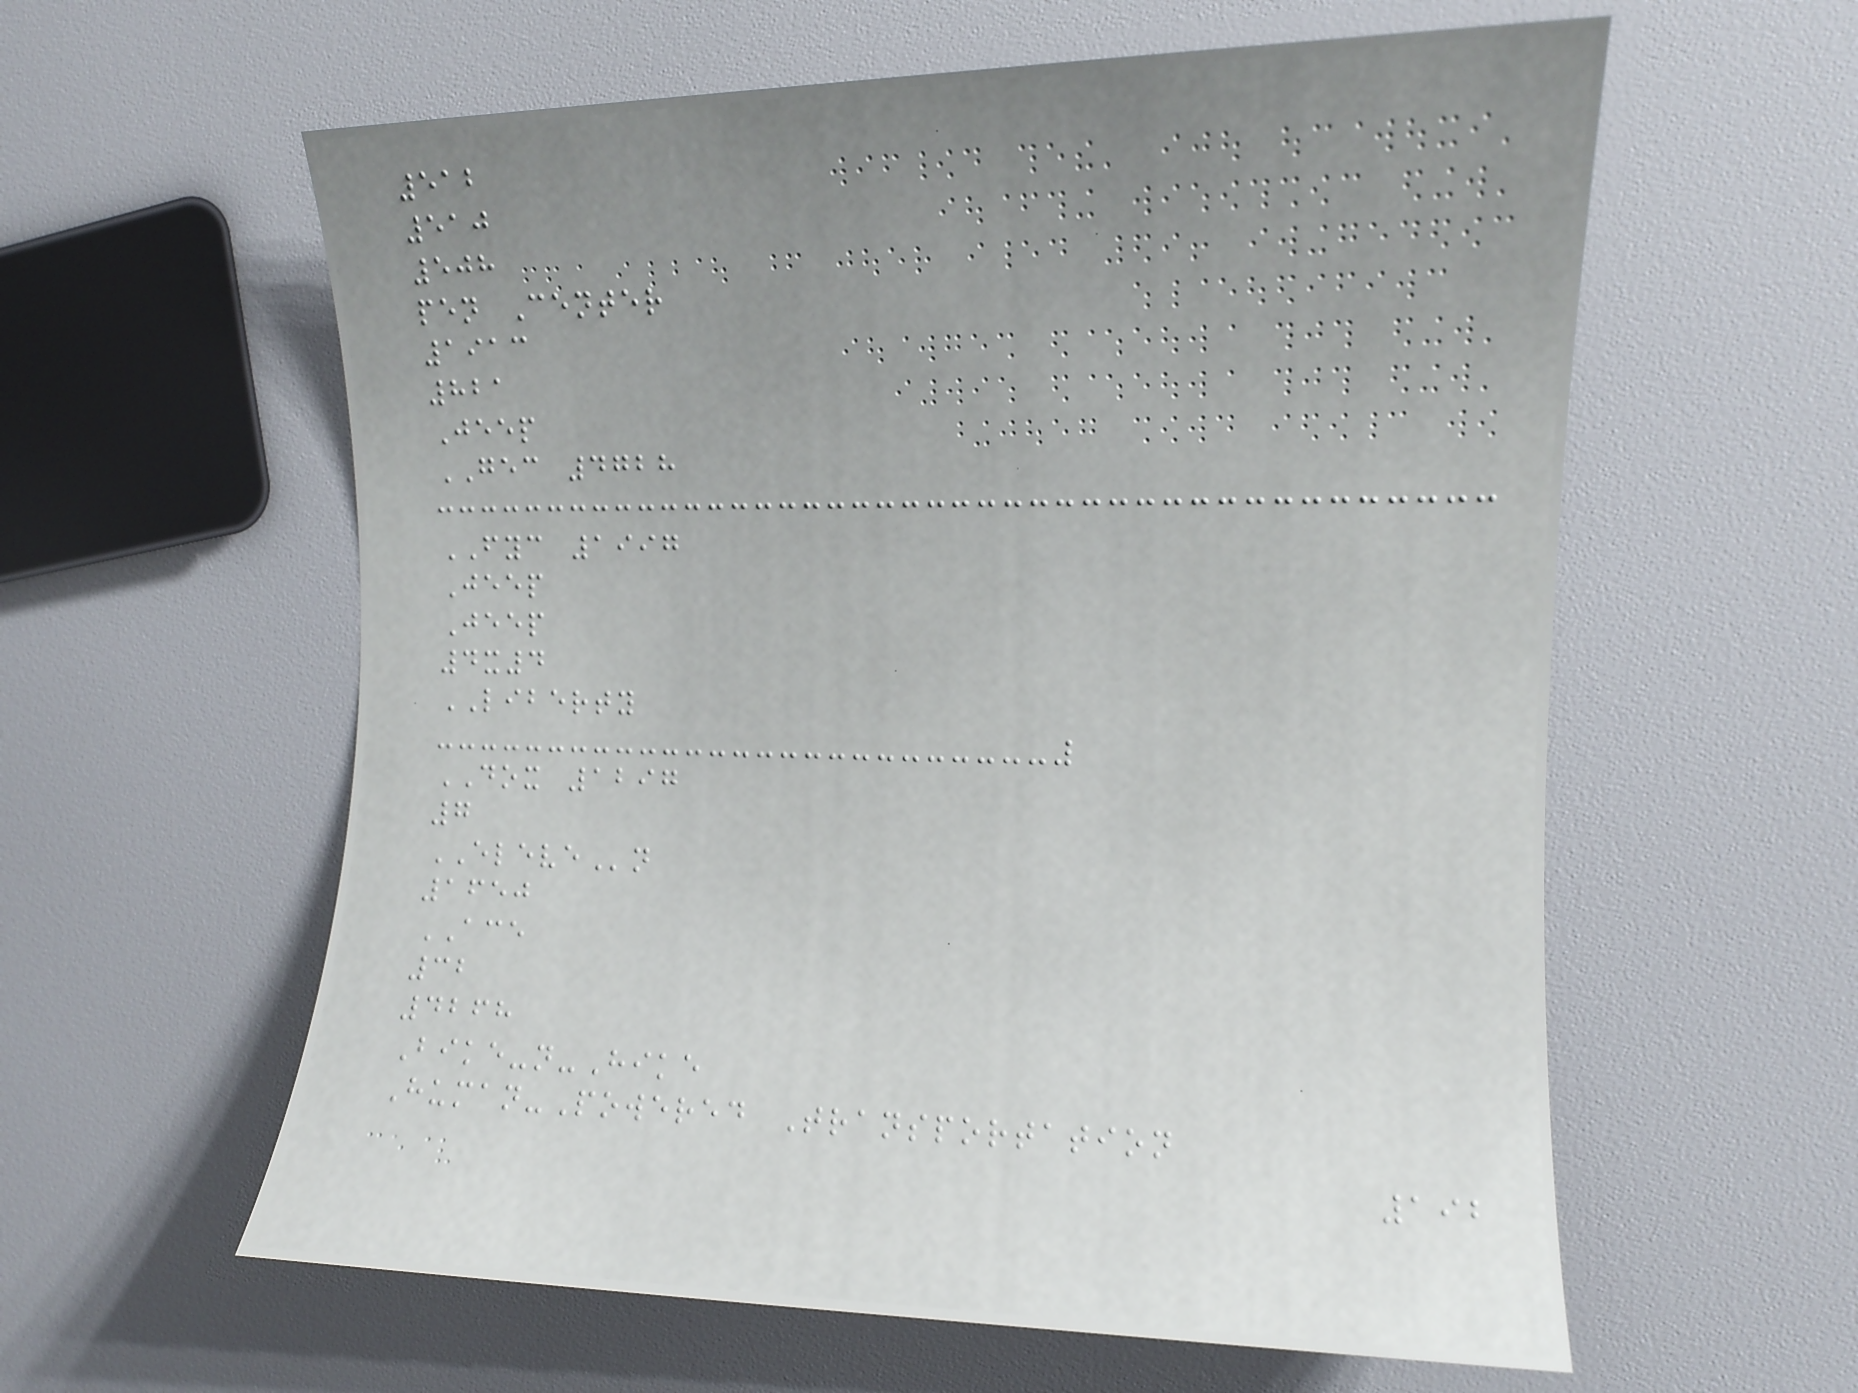512
510
508
pen Center
1913
821
Jeep
GEC 4728
FYC 1997
Jeep
Jeep
4x4
LIBERTY
DOX 1297
7
ELEVEn
1650
ACE
32
4268
Bike-n-Hike
Human-Powered Transportation
192
